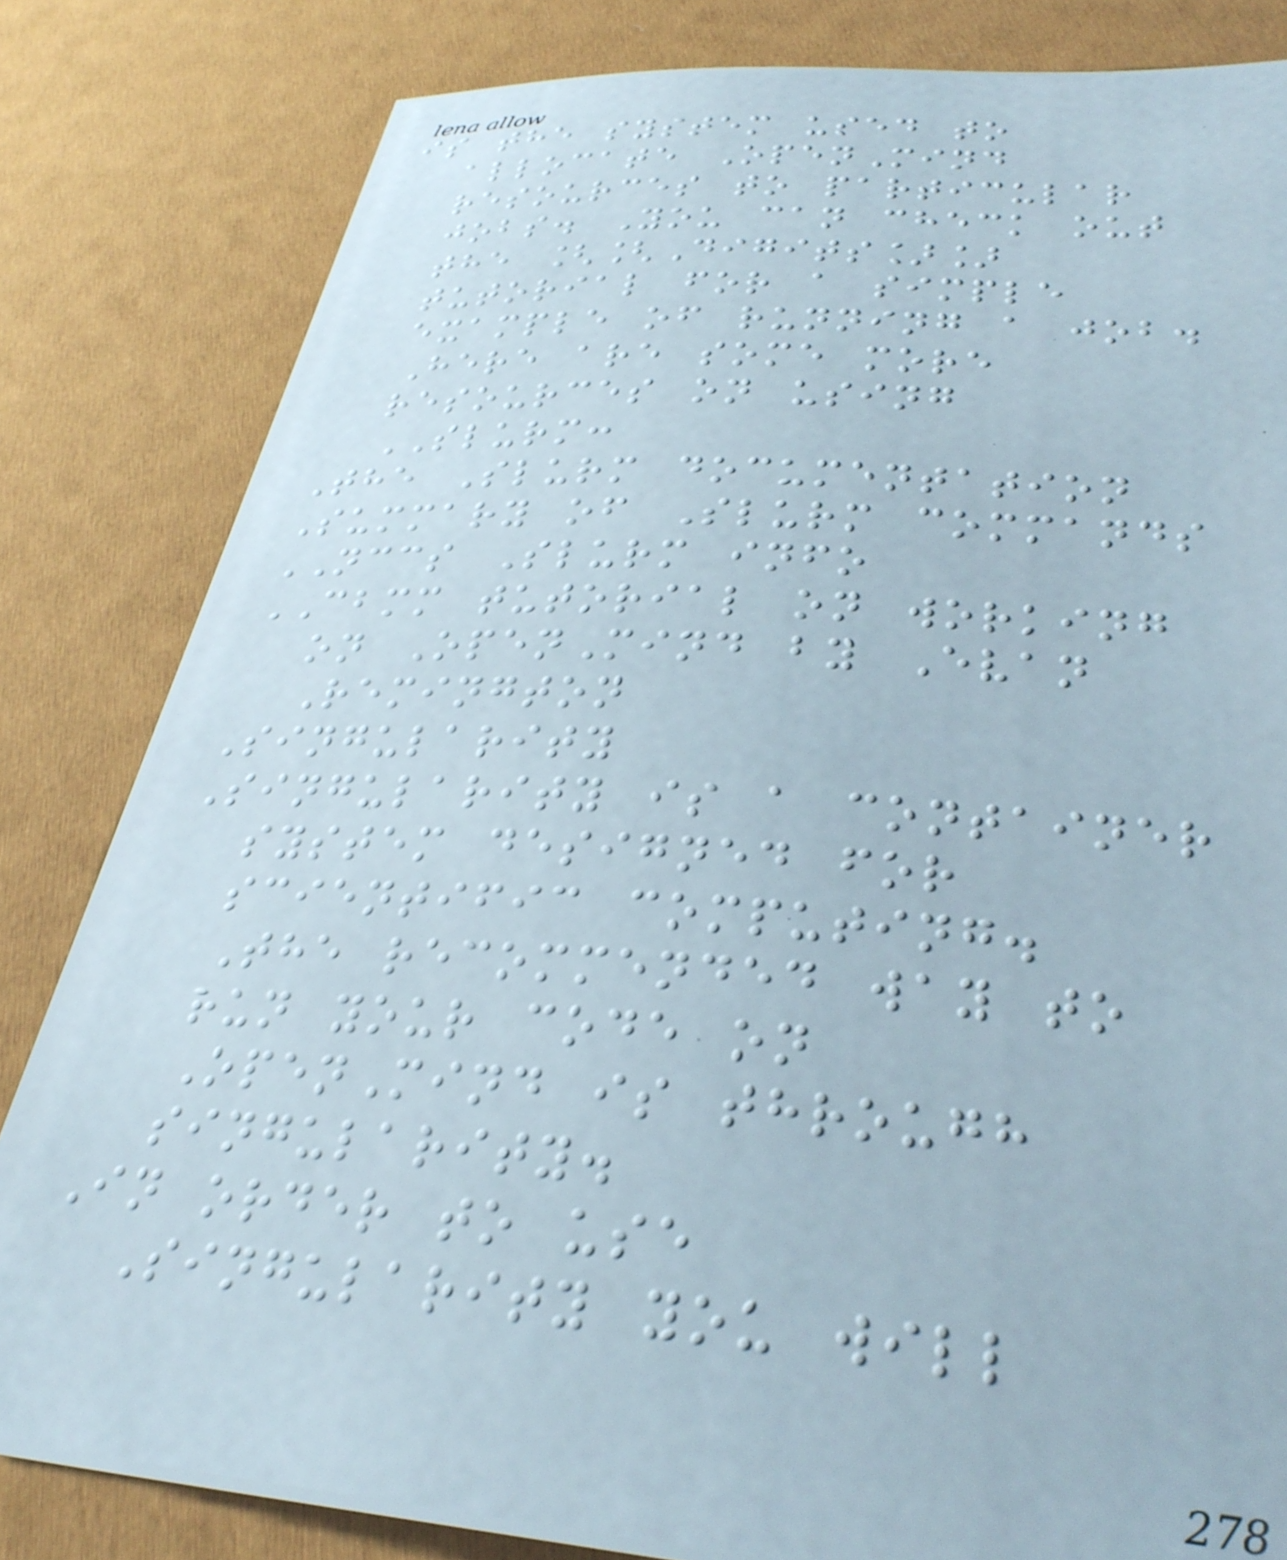is the system used to
allocate OpenMind
resources to particular
jobs. You can check out
the [[Digits]]
tutorial for a simple
example of running a job.
Here are some more
resources on using
SLURM:
The Slurm documentation
Summary of Slurm commands
NCCS Slurm info
CBMM tutorial on working
on OpenMind by Evan
Remington
Singularity
Singularity is a container
system designed for
scientific computing.
The recommended way to
run your code on
OpenMind is through
singularity.
In order to use
Singularity you will
